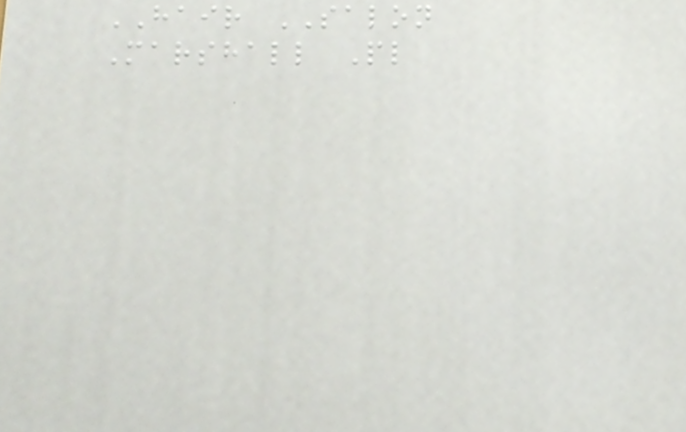HAIR SALON
Marshall Pl
